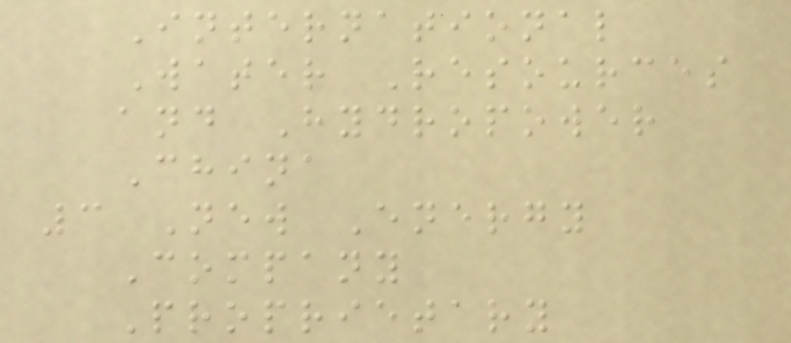International
Water Resources
and Hydropower
China
3 New Energy
Company
Proprietary
